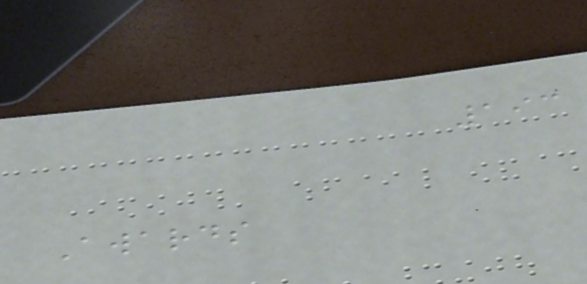193
Awards
